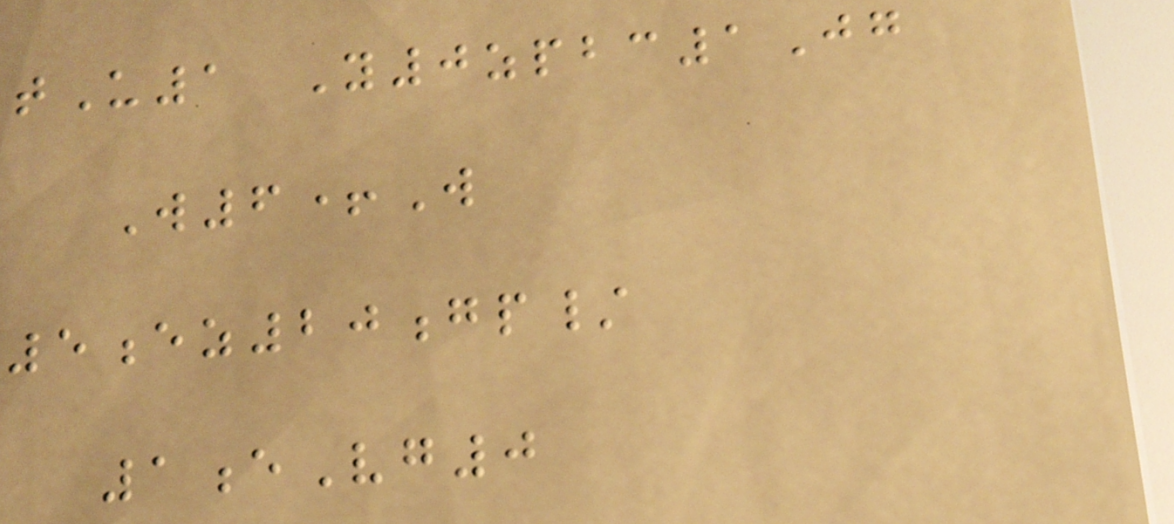tU1 Y0zpbc1Jg
W6+W
5ez20gp/
1eVg0
